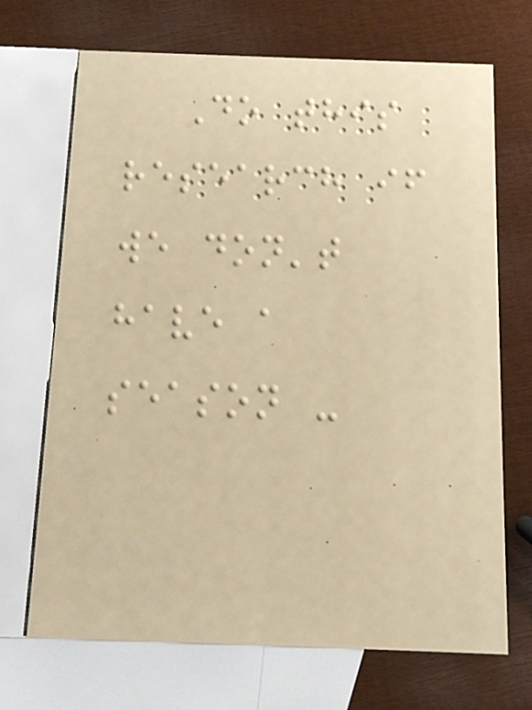Do this
research if
we don't
have a
season -
